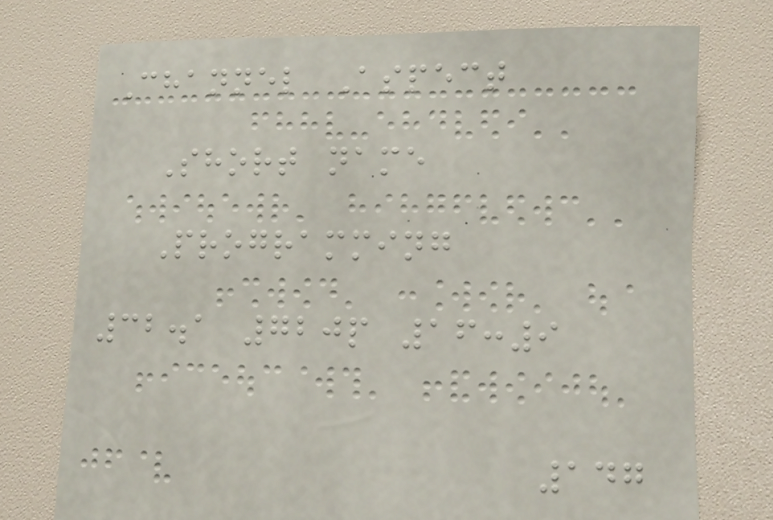Channel Aspect
Short name
Programming
32.1 720p 16:9
147
